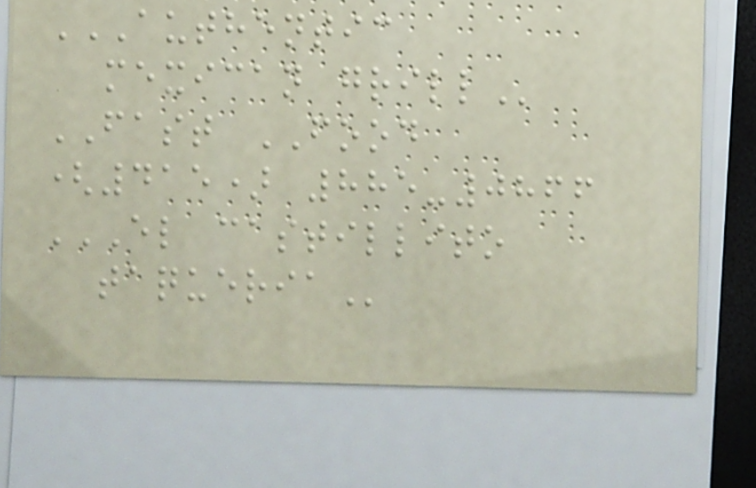AUTHENTIC
MEXICAN GRILL
FAST FOOD
(415) 885-0866
EL CASTILLITO
TAQUERIA
